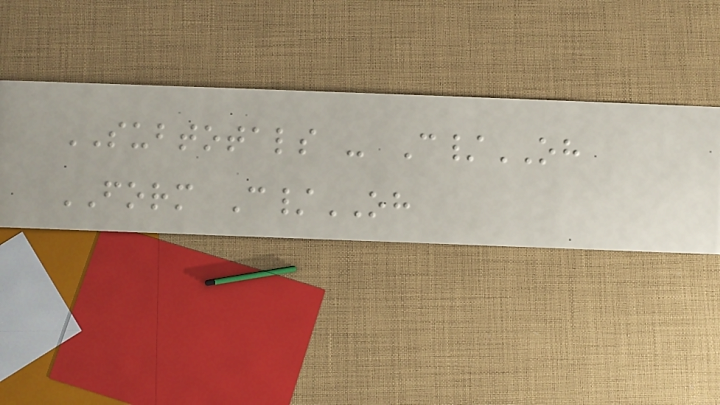SUBTOTALS - C/OH
FORM C/OH
